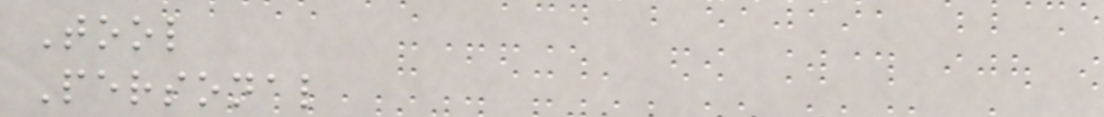Tool
Personal
